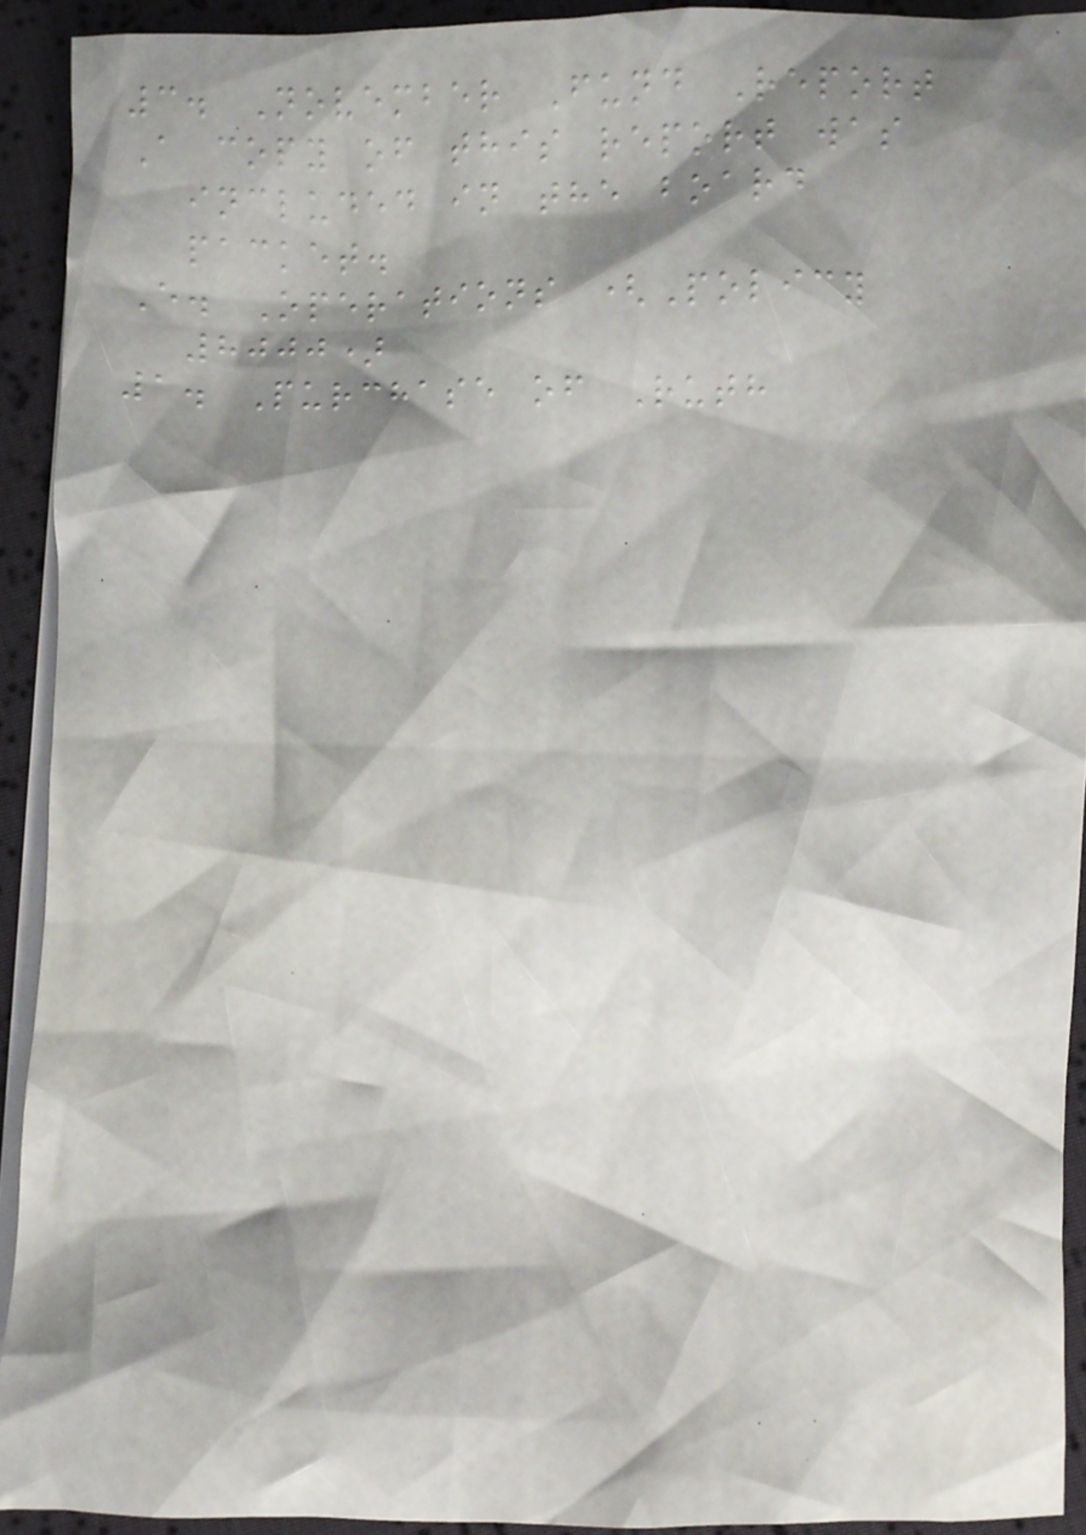3. November Fund Report
A copy of this report was
included in the board
packet.
E. Operations (Policy
8000)
1. Purchase of Ruth
